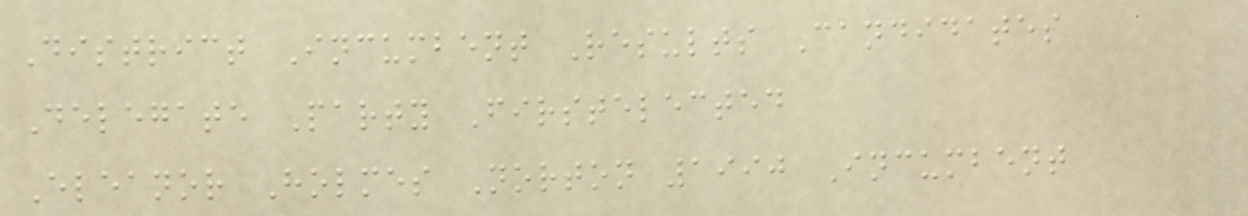District Incumbent Results Candidates
Delegate Party Firstelected
Eleanor Holmes Norton 1990 Incumbent
